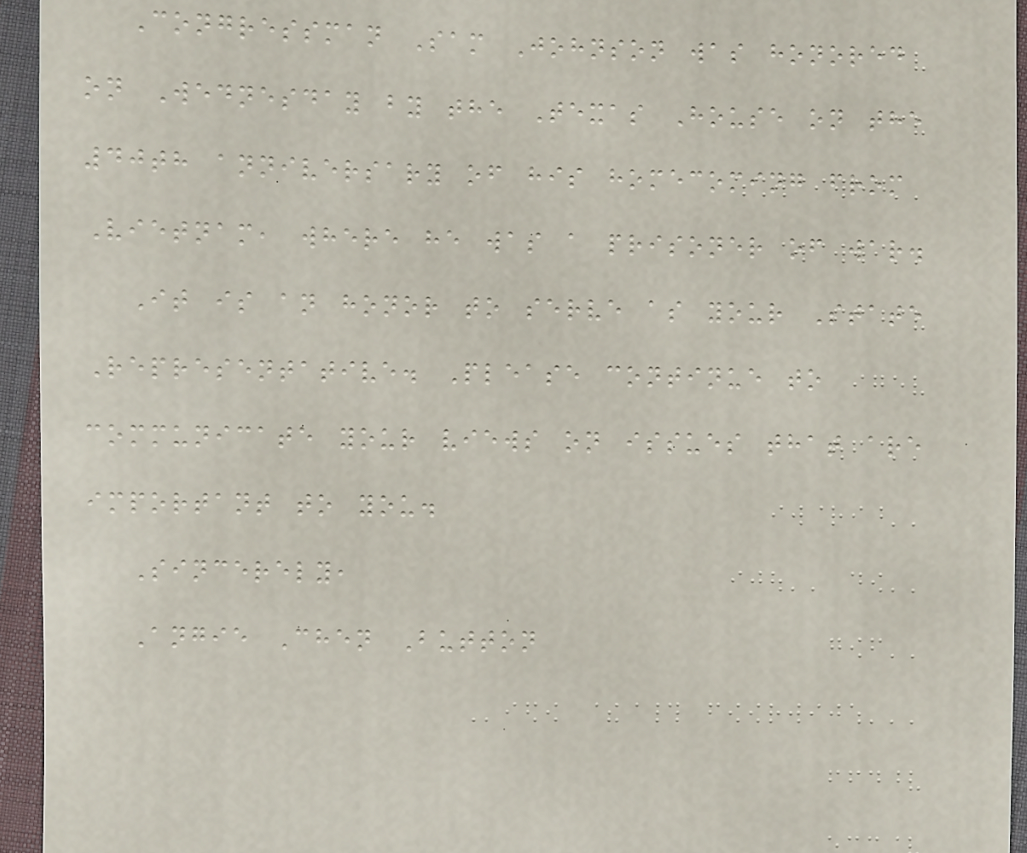Congressman Sam Johnson was honored
on Wednesday by the Texas House on the
40th anniversary of his homecoming from
Vietnam, where he was a prisoner of war.
It is an honor to serve as your State
Representative. Please continue to
communicate your views on issues that are
important to you.
Sincerely,
Angie Chen Button
